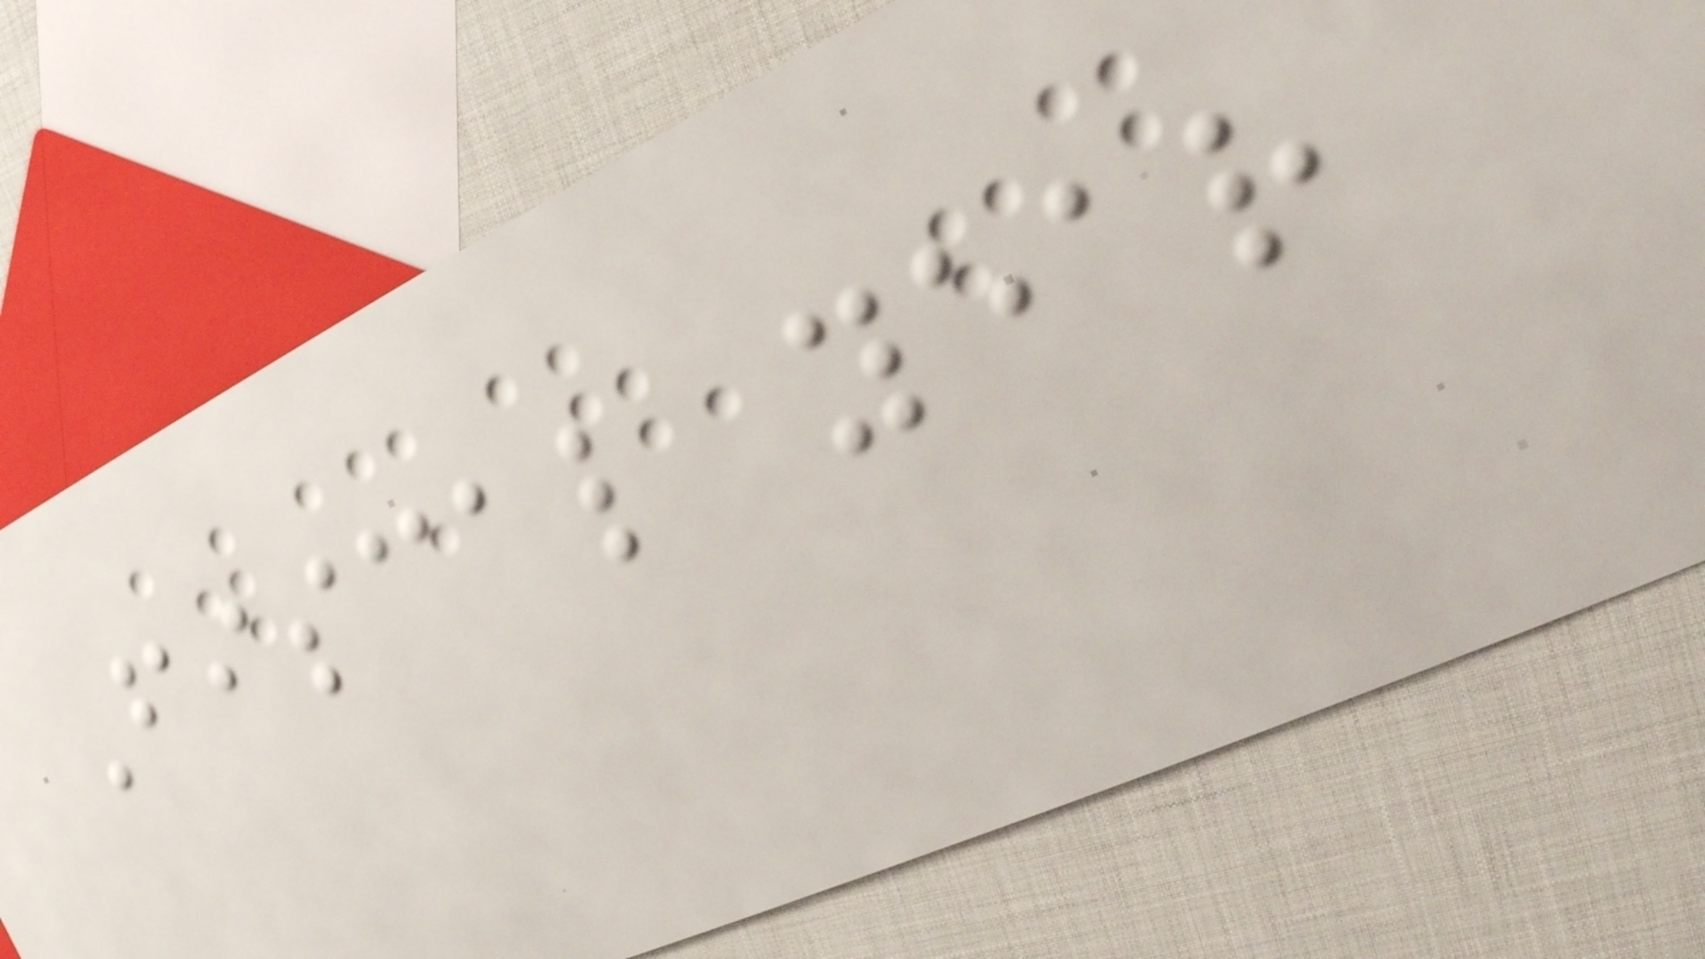Fiscal year
